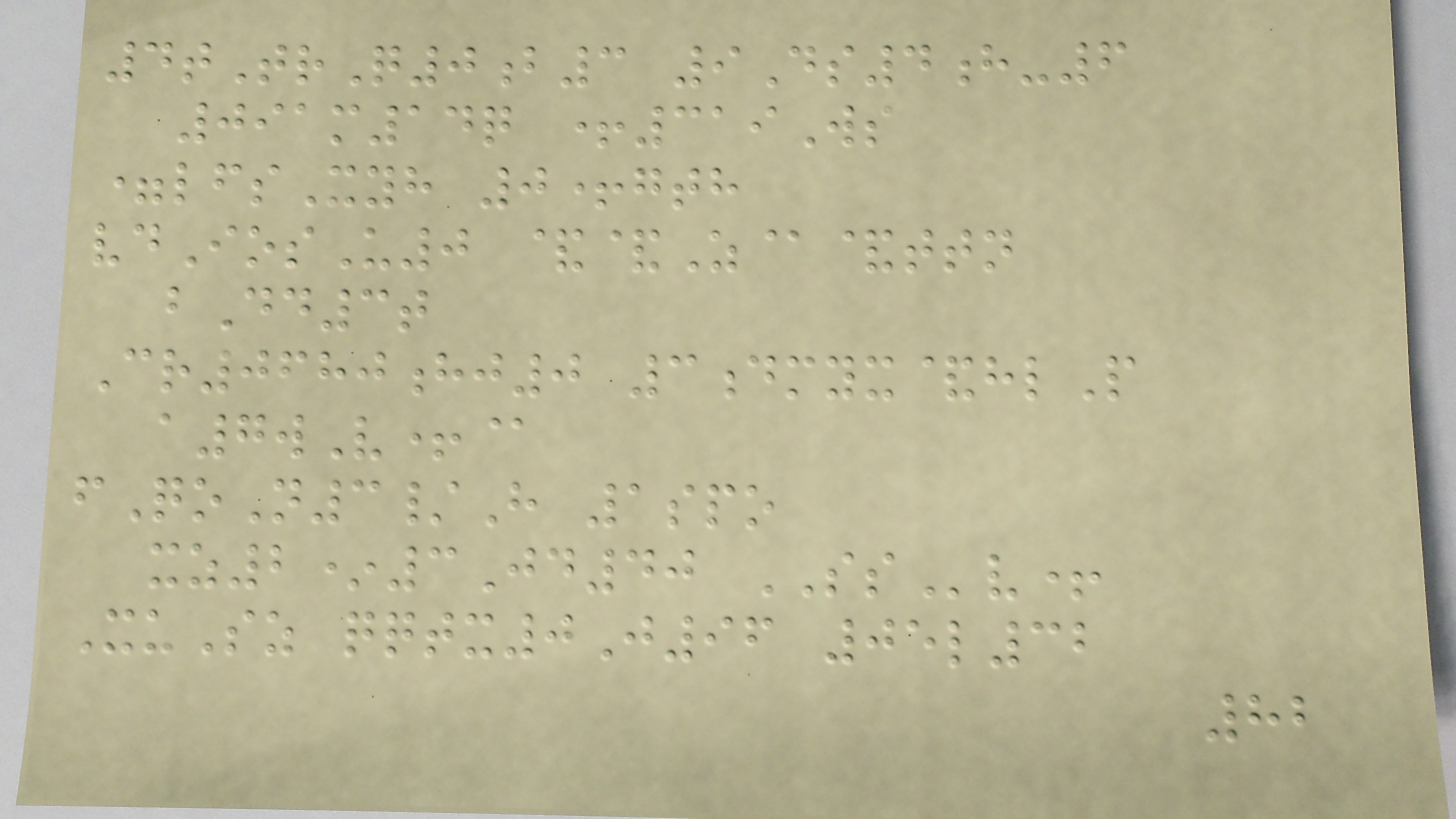4tTrQ0b3 9Ds4h-6
091m14q +319Ws
=lfsXyh 0+gth
vdIosU0 &&Z@&ttn
bDd3t
Cr0680hj0 3dmyx&hlP
a7wV+@
fQoN3/H 1spo
xz2*3Jd40 SSv+
XuSz qqtx0J96 05l32
82
